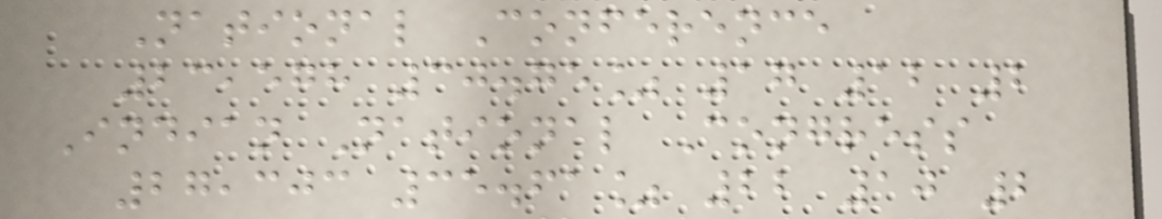National Conference
23,578 30.75% 17 12 2
Indian National Congress
27,303 35.61% 22 10 2
